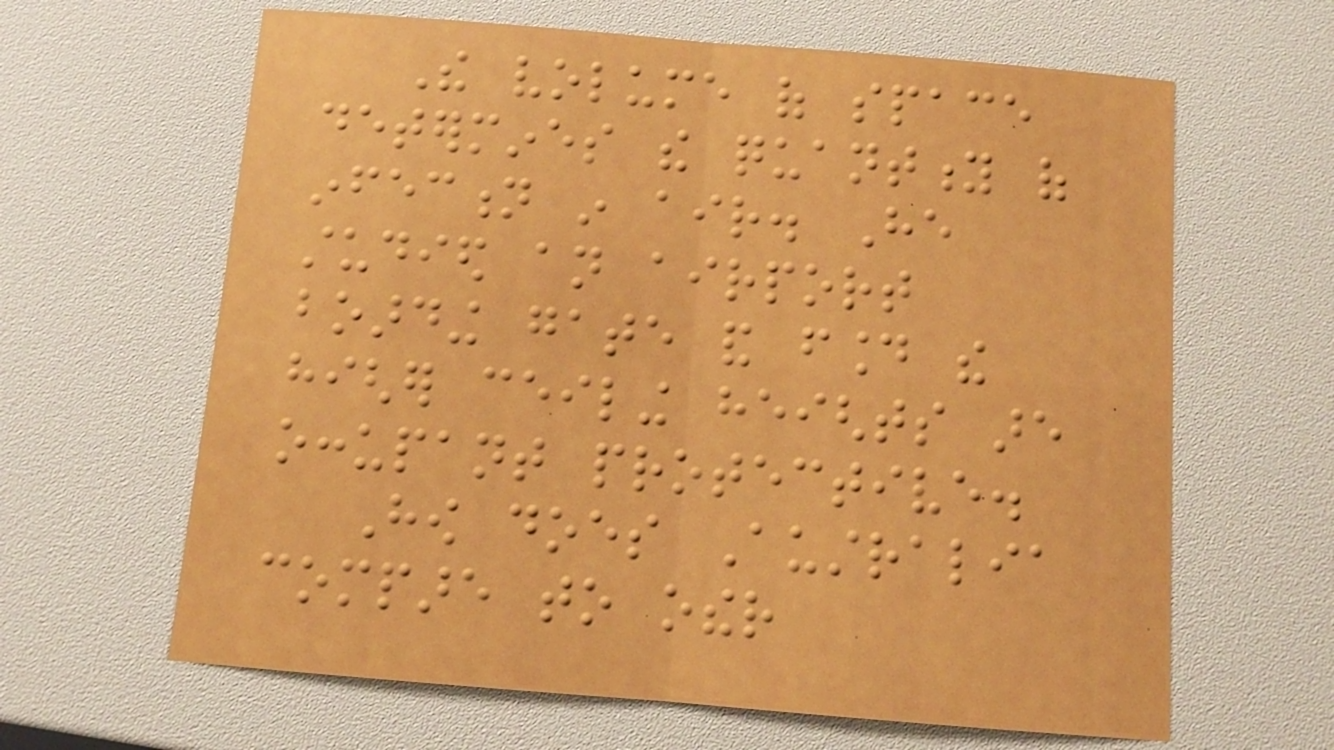The volume of space
determines the quantity of
infection in air. He
studied an airport
boarding gate and found the
higher ceiling heights are
occupant protective.
How does Australia
compare to other
